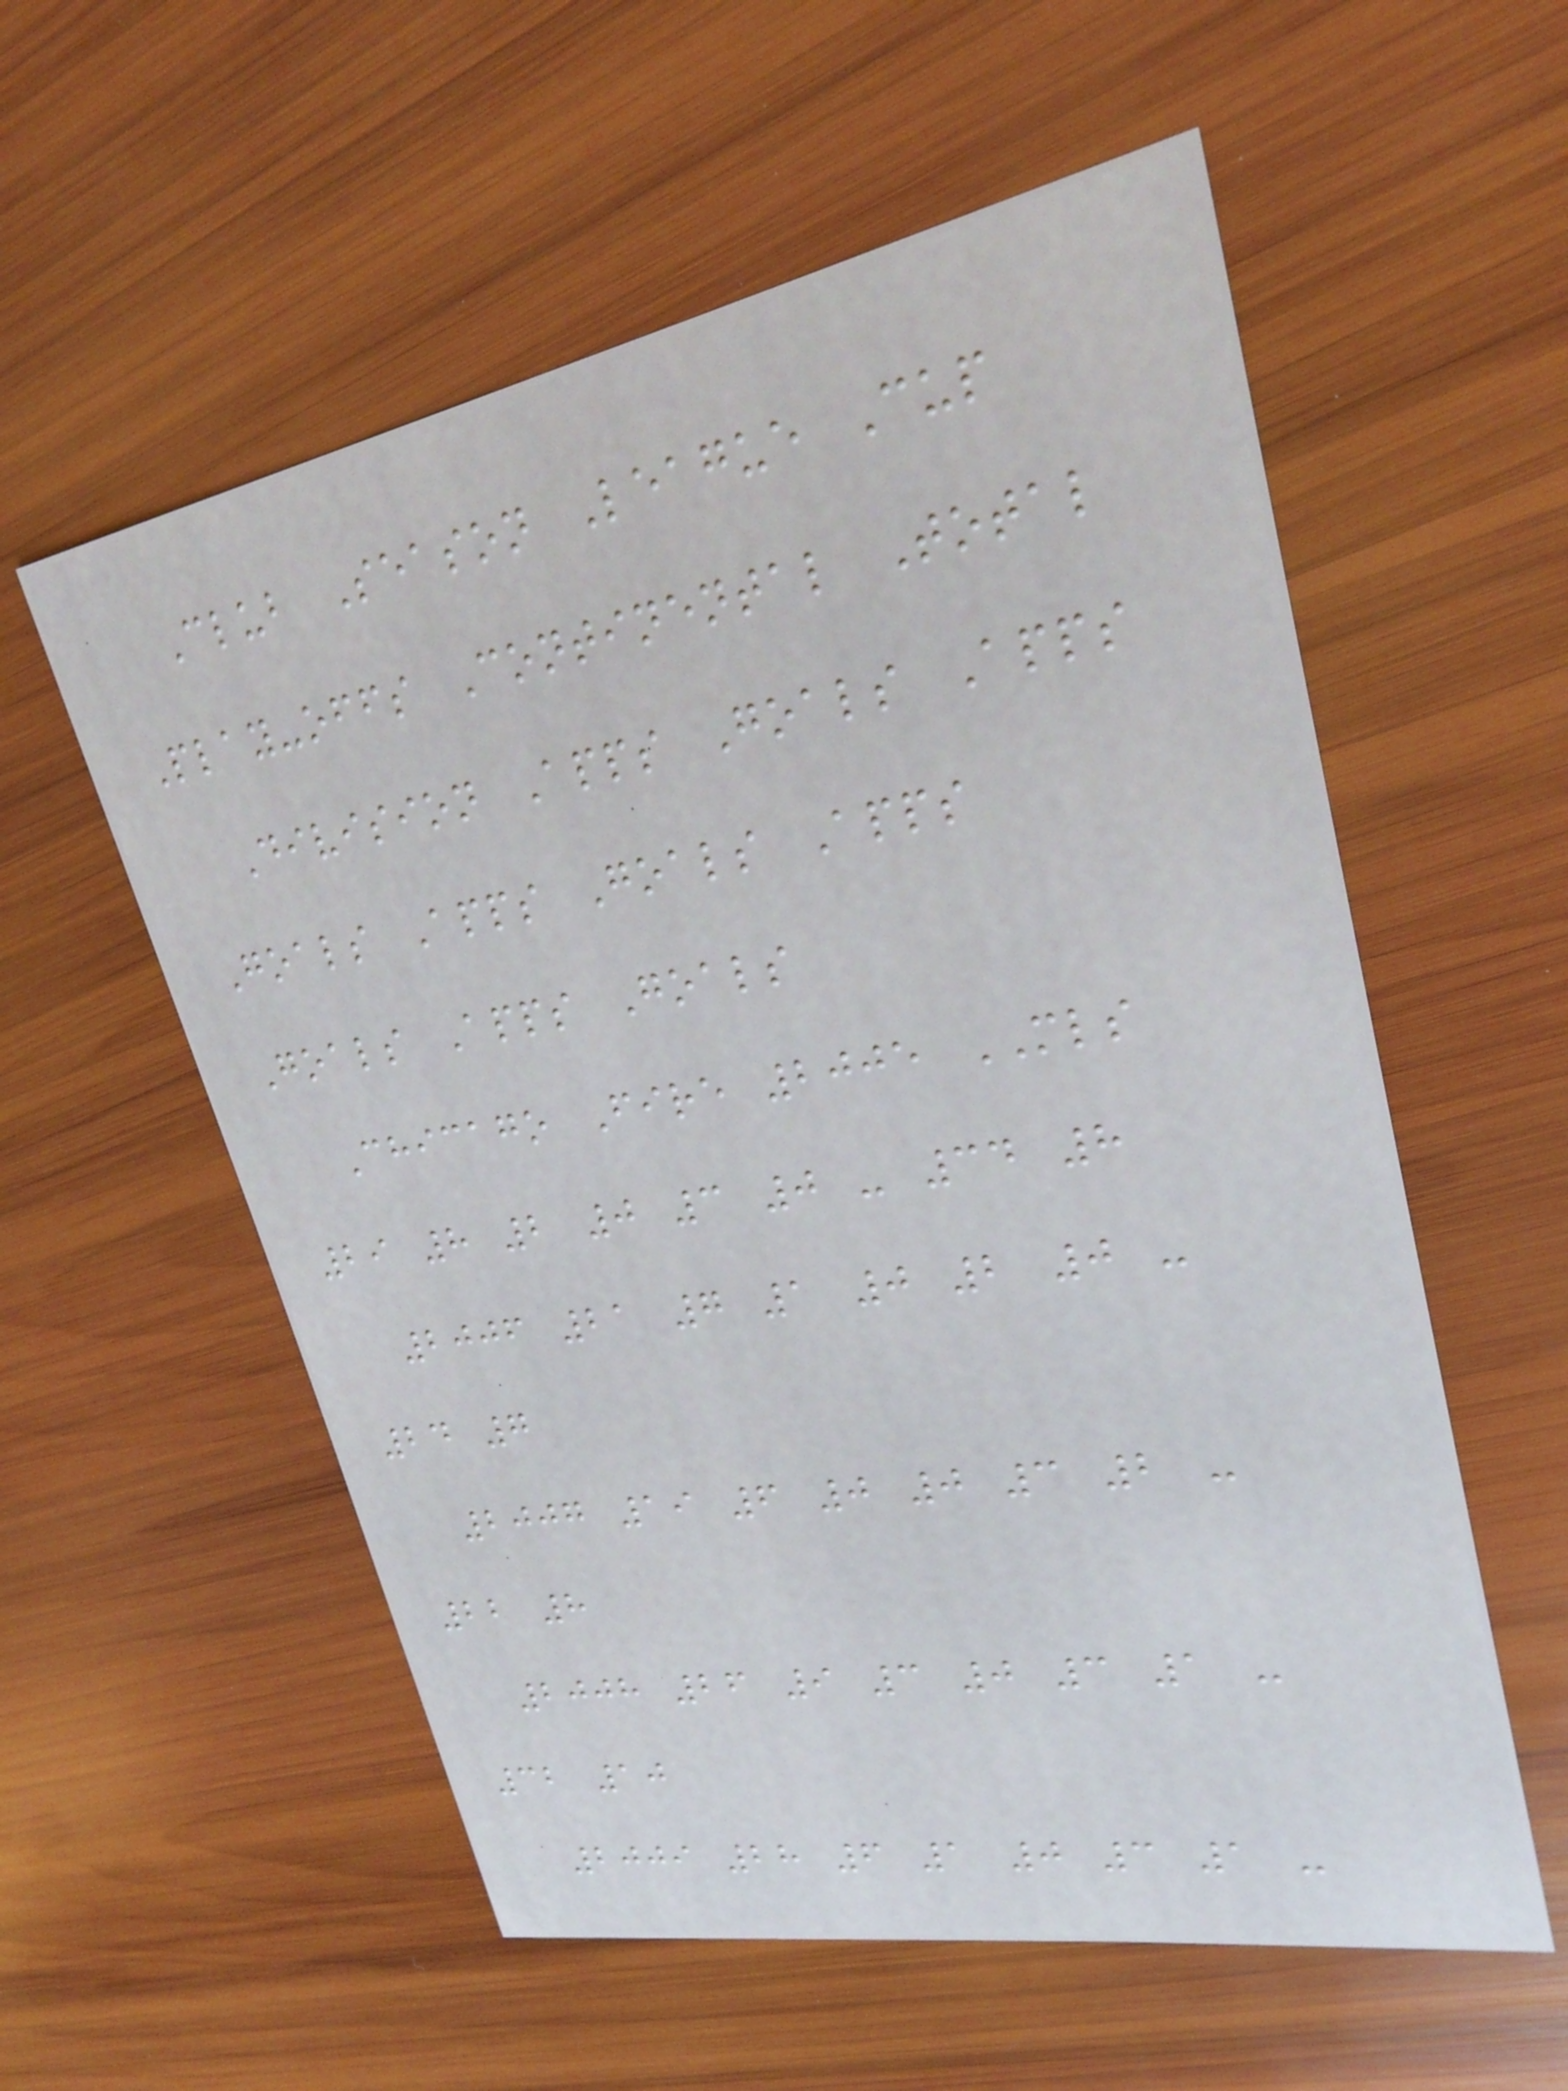Club Season League Cup
Play-offs Continental Total
Division Apps Goals Apps
Goals Apps Goals Apps
Goals Apps Goals
Chicago Fire 2005 MLS
29 8 2 0 3 0 - 34 8
2006 21 7 1 0 2 0 -
24 7
2007 19 6 0 0 3 2 -
22 8
2008 26 9 3 0 3 1 -
32 10
2009 28 6 1 0 3 1 -
